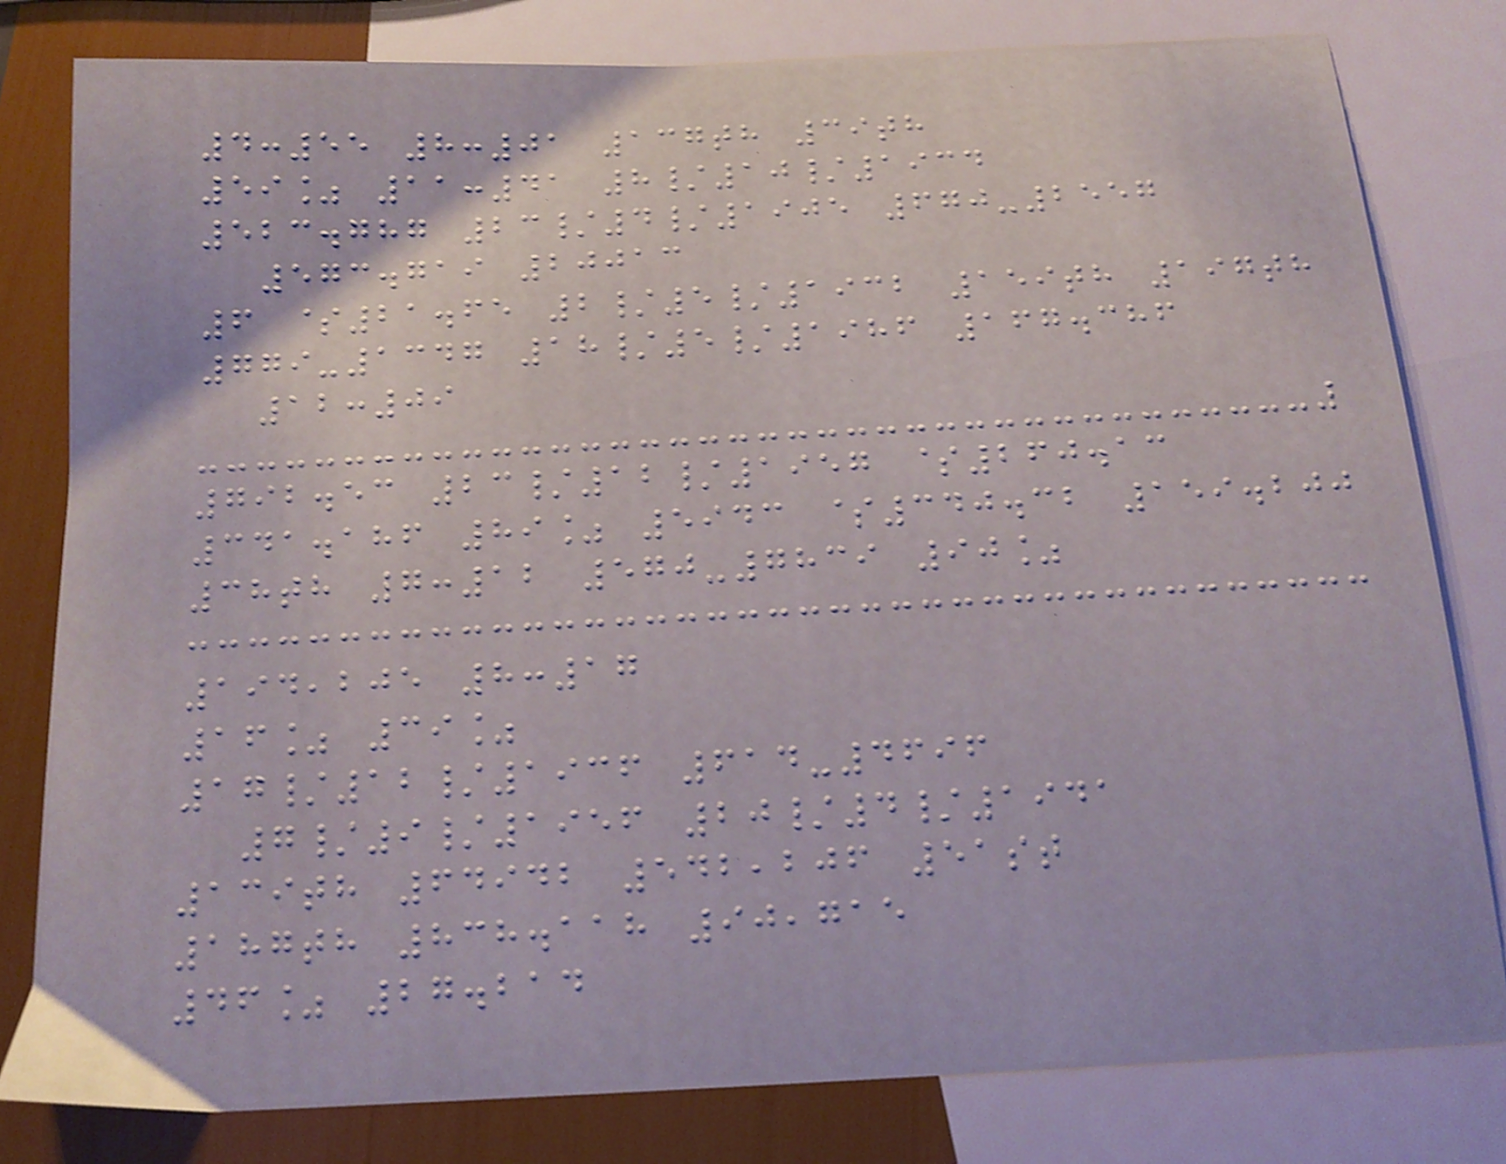4:55 8:01 137th 39th
59% 11:41 8/10/1934
523.787 23/4/1905 670-2557
573.719 20013
6 $21.65 2/5/1932 159th 197th
779-1347 18/5/1986 167.386
12:09
792.53 23/12/1957 $260.13
341.186 89% 5943 $340.32 159.200
38th 7:12 570-7839 90%
194,205 8:17
16% 39%
17/12/1936 614-4696
7/9/1956 20/4/1941
139th 64942 542,206 51st
187th 838.118 90,715
46% 27.214
